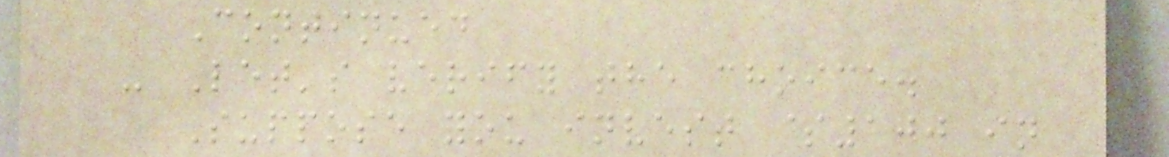Continued
- Let's verify the choice.
Suppose you invest $100 in
